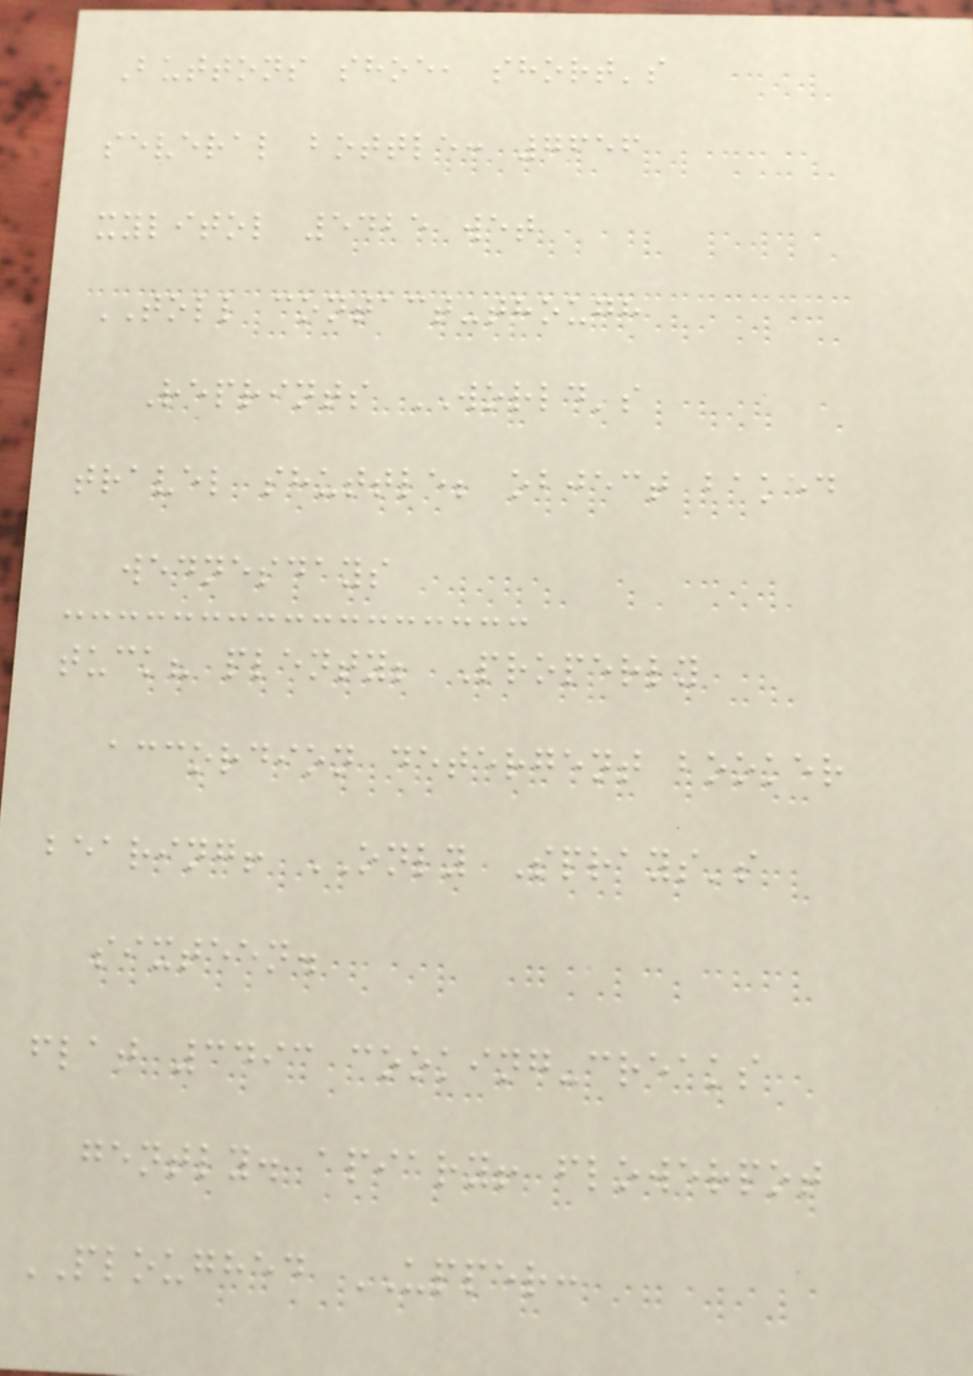Buttons shoe, short's
several bottle: 7656
xylitol 5425 wet
TOLL contact-though
Reprints WORLD's
travel shuttle; object baked
wednesdays
tuck? plenty; Properly
accordion detergent booker
bearing! ONLY Sprays's
sixteen.
flat 3493 cooking-creaks
gently. apiary! flowerpot
PLOUGHED UPPER:
